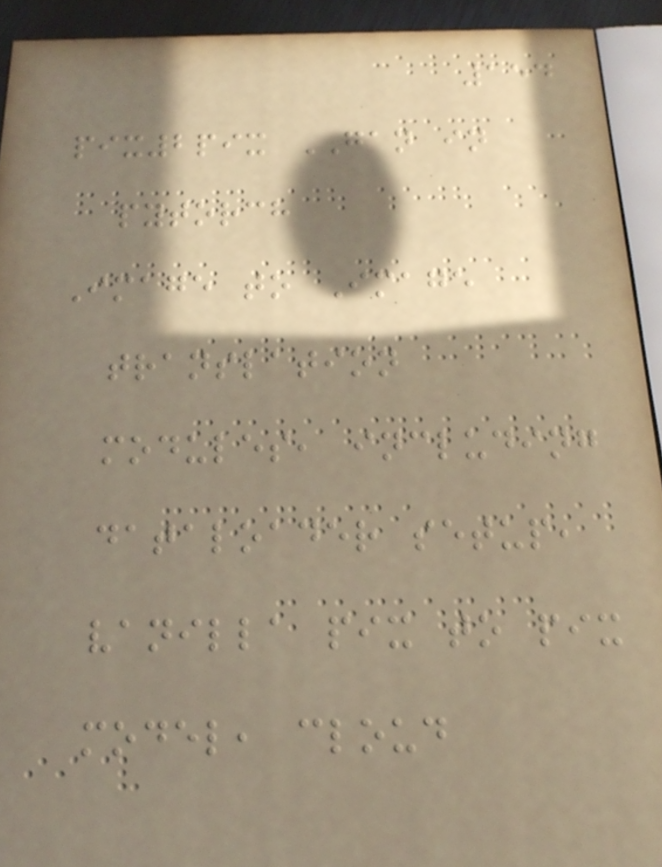154
pix2pix GAN in
pytorch
Image to Image
translation
modules, including
dataloader setup,
vanilla pix to pix
model, cloud
